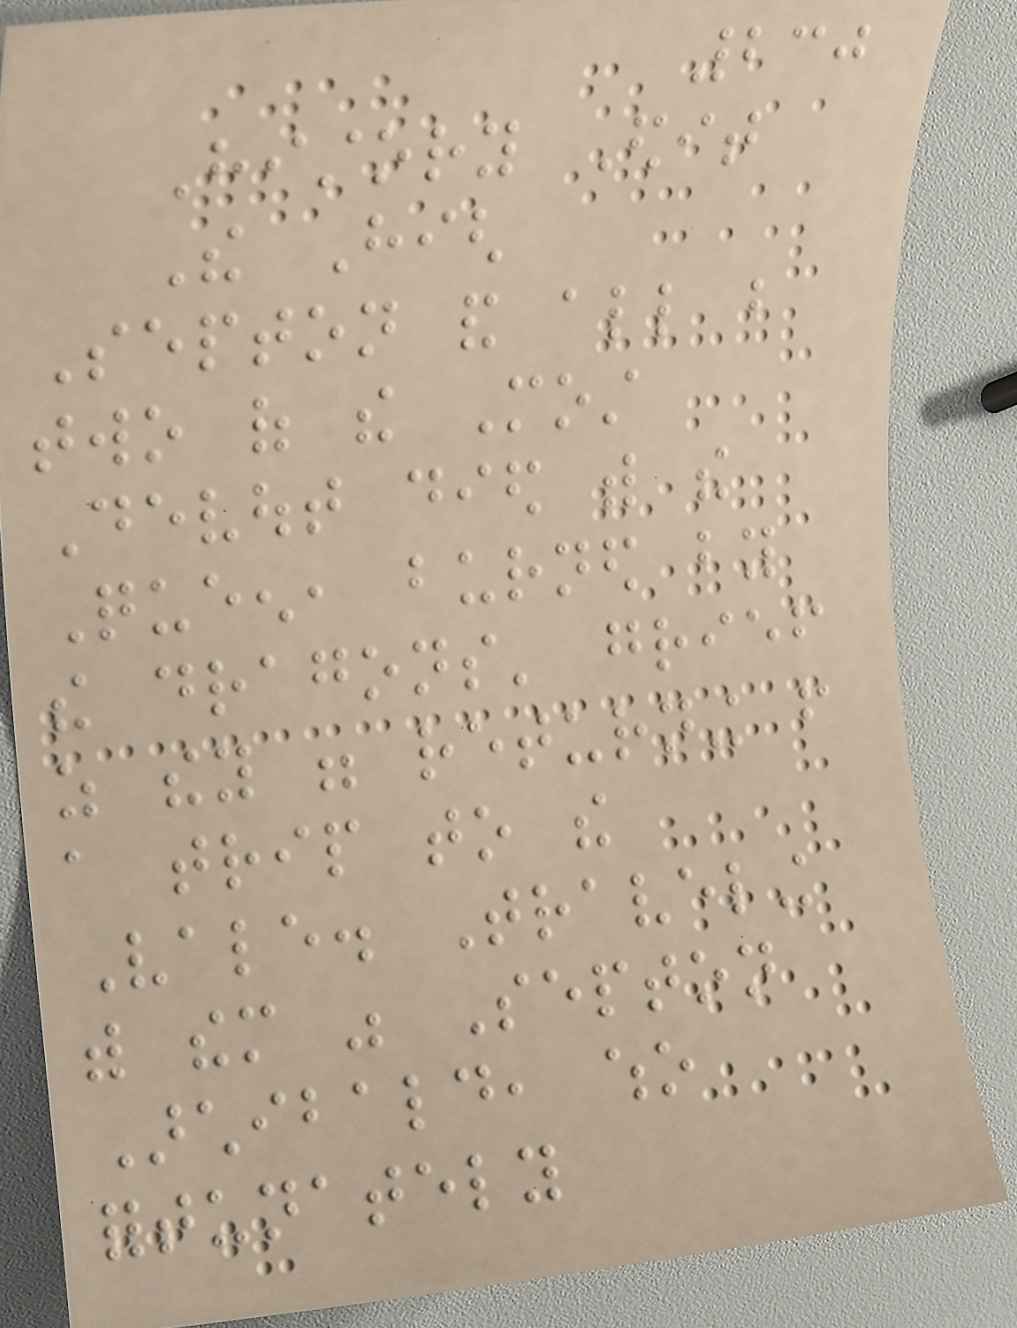230
History Edit
The High
Septon and all but
two of the Most
Devout died with the
Queen, burned by
the dragons' grief
as they were returning from
a trip to the
Vale. Traveling
with them was Septon
Archibald, who
fortunately
